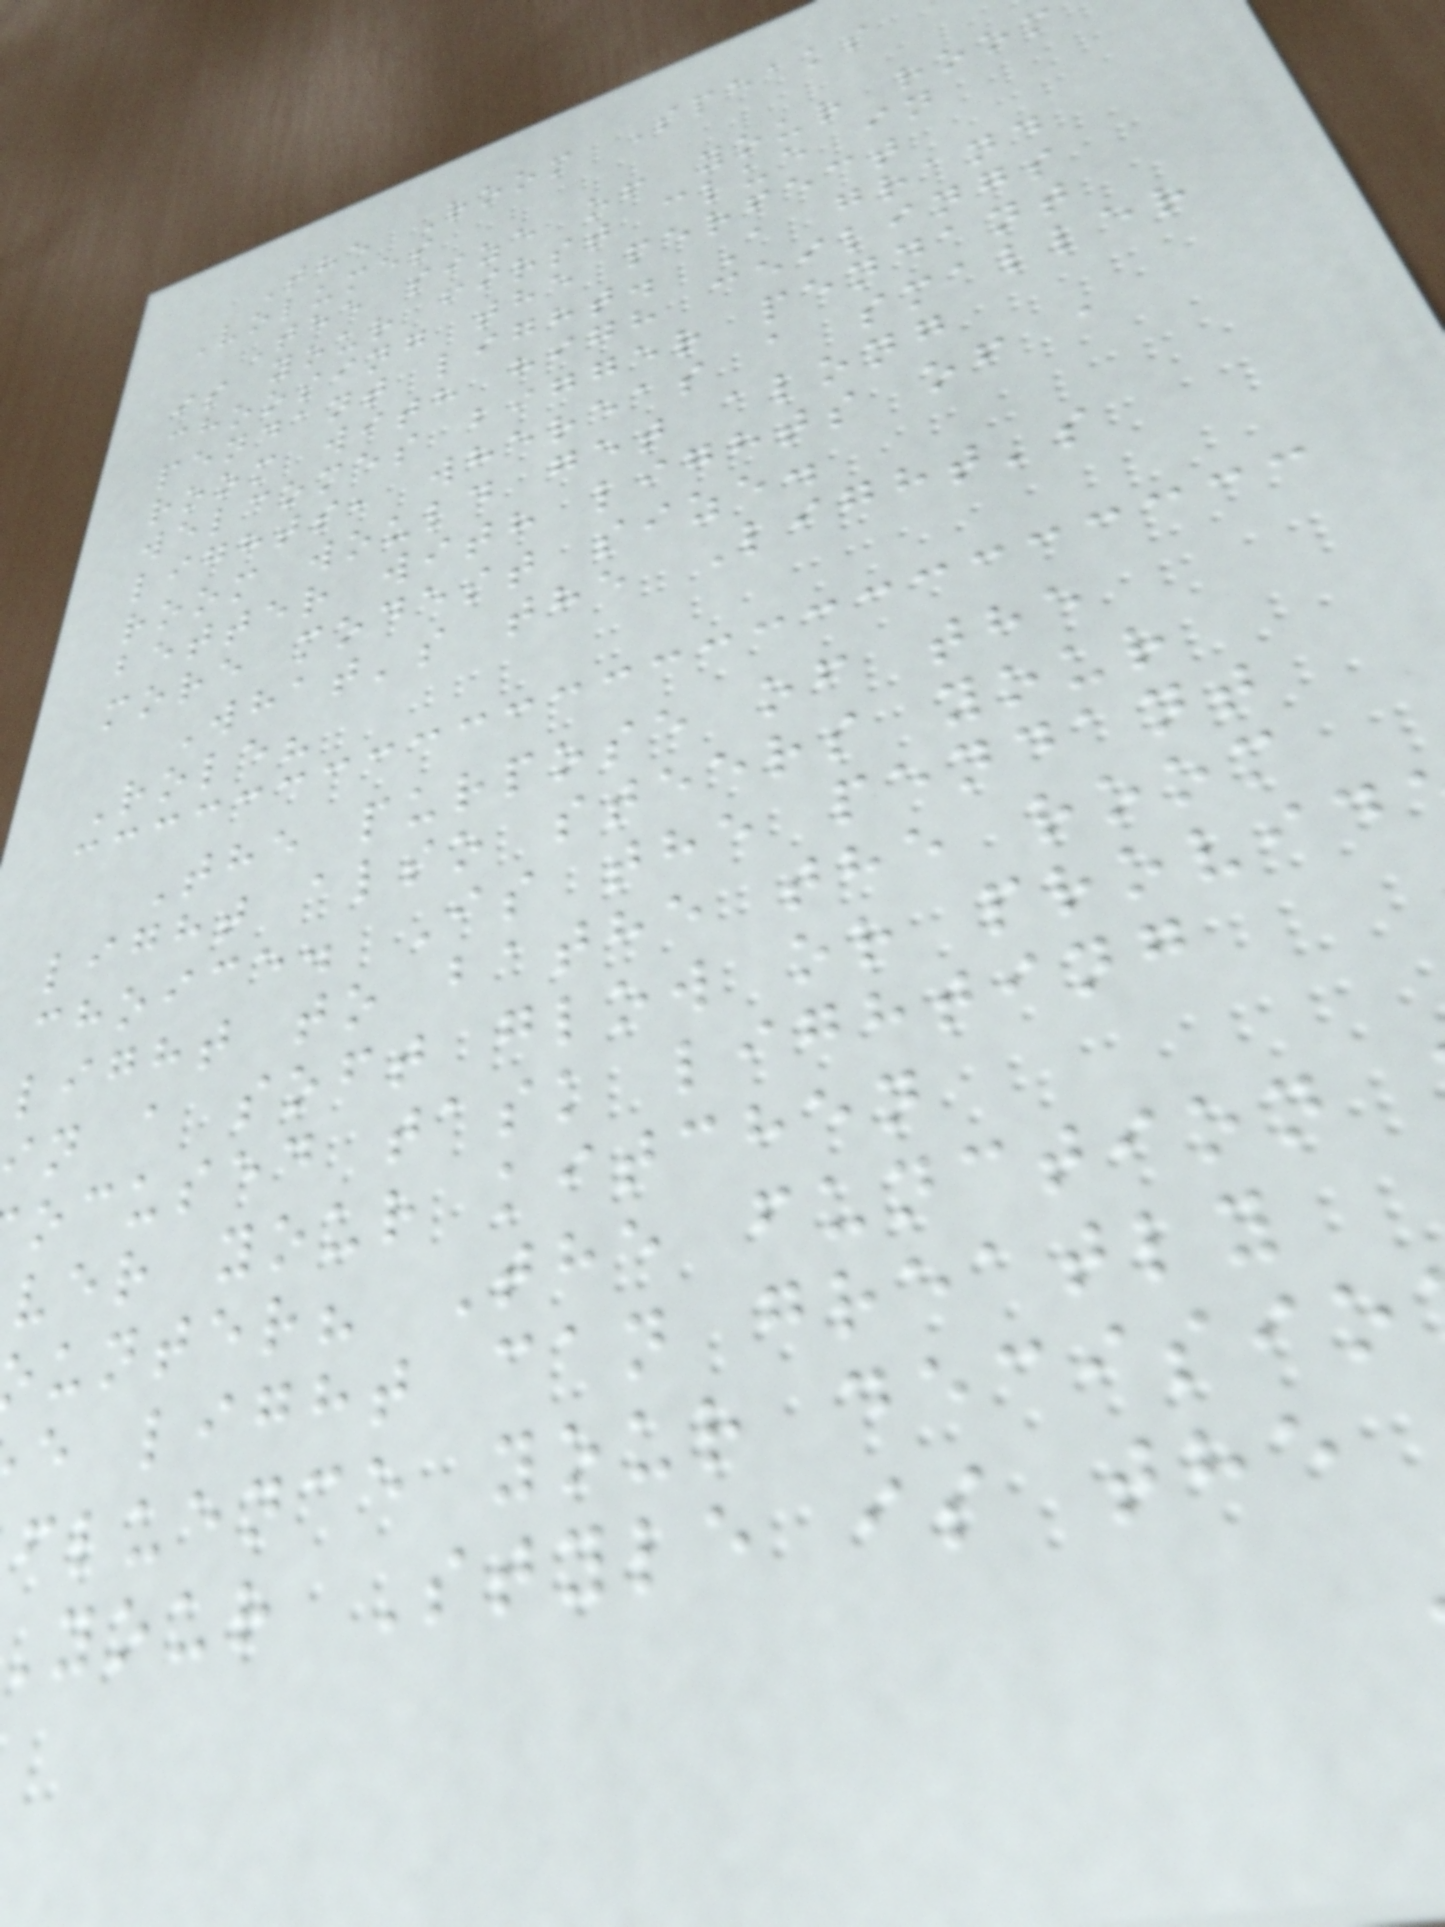The Room Speaks
Volumes
The size of your room
is your first clue in
choosing the perfect
pendant light. A grand
room with high ceilings
welcomes bigger pendant
lights, whereas a smaller
room would get along
better with lights of a
more modest size.
What's the Light's
Role?
The purpose of the
light also steers your
choice. Is the pendant
light to bathe the room
n a soft glow or provid
ocused task lighting
ver your kitchen
unter? The function
e light can greatly
fluence your decisio
your Style is the
